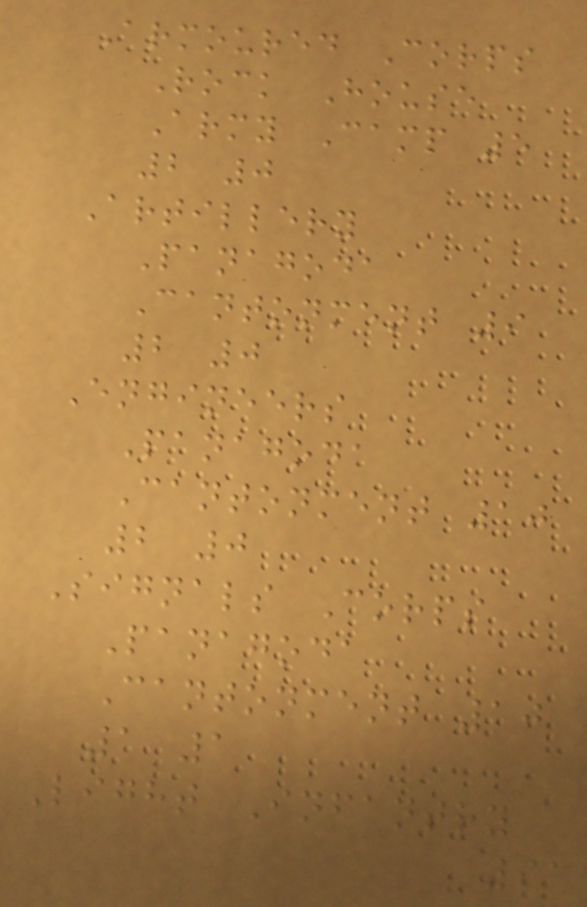Armoured Corps
Rock House
Army Camp 5
2 0
Artillery
Panagoda
Cantonment 9
2 0
Engineers
Panagoda
Cantonment 10
2 0
Signals Corps
Panagoda
Cantonment 10
1 1
Light Infantry
91
